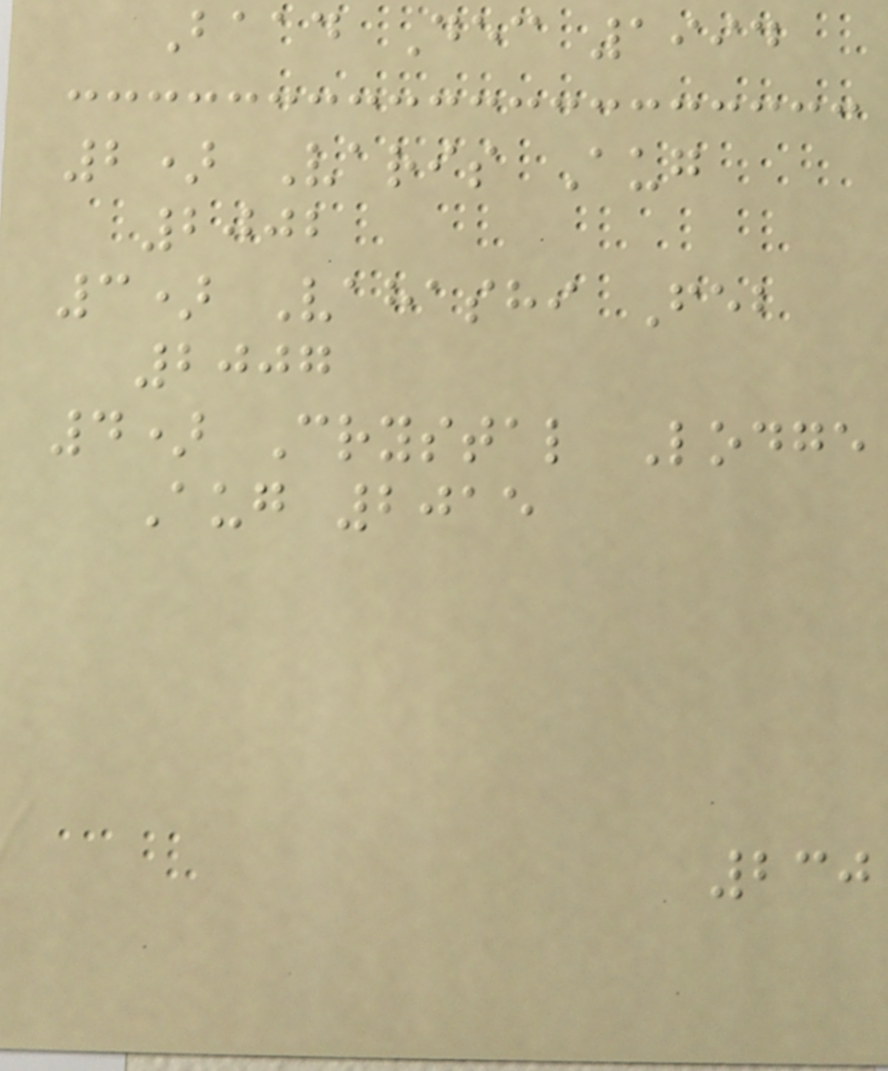Baad Dec 1994
2) Varis Aug
2002
3) Vahashi Feb
2007
4) Crystal Lodge
Aug 2015
230
